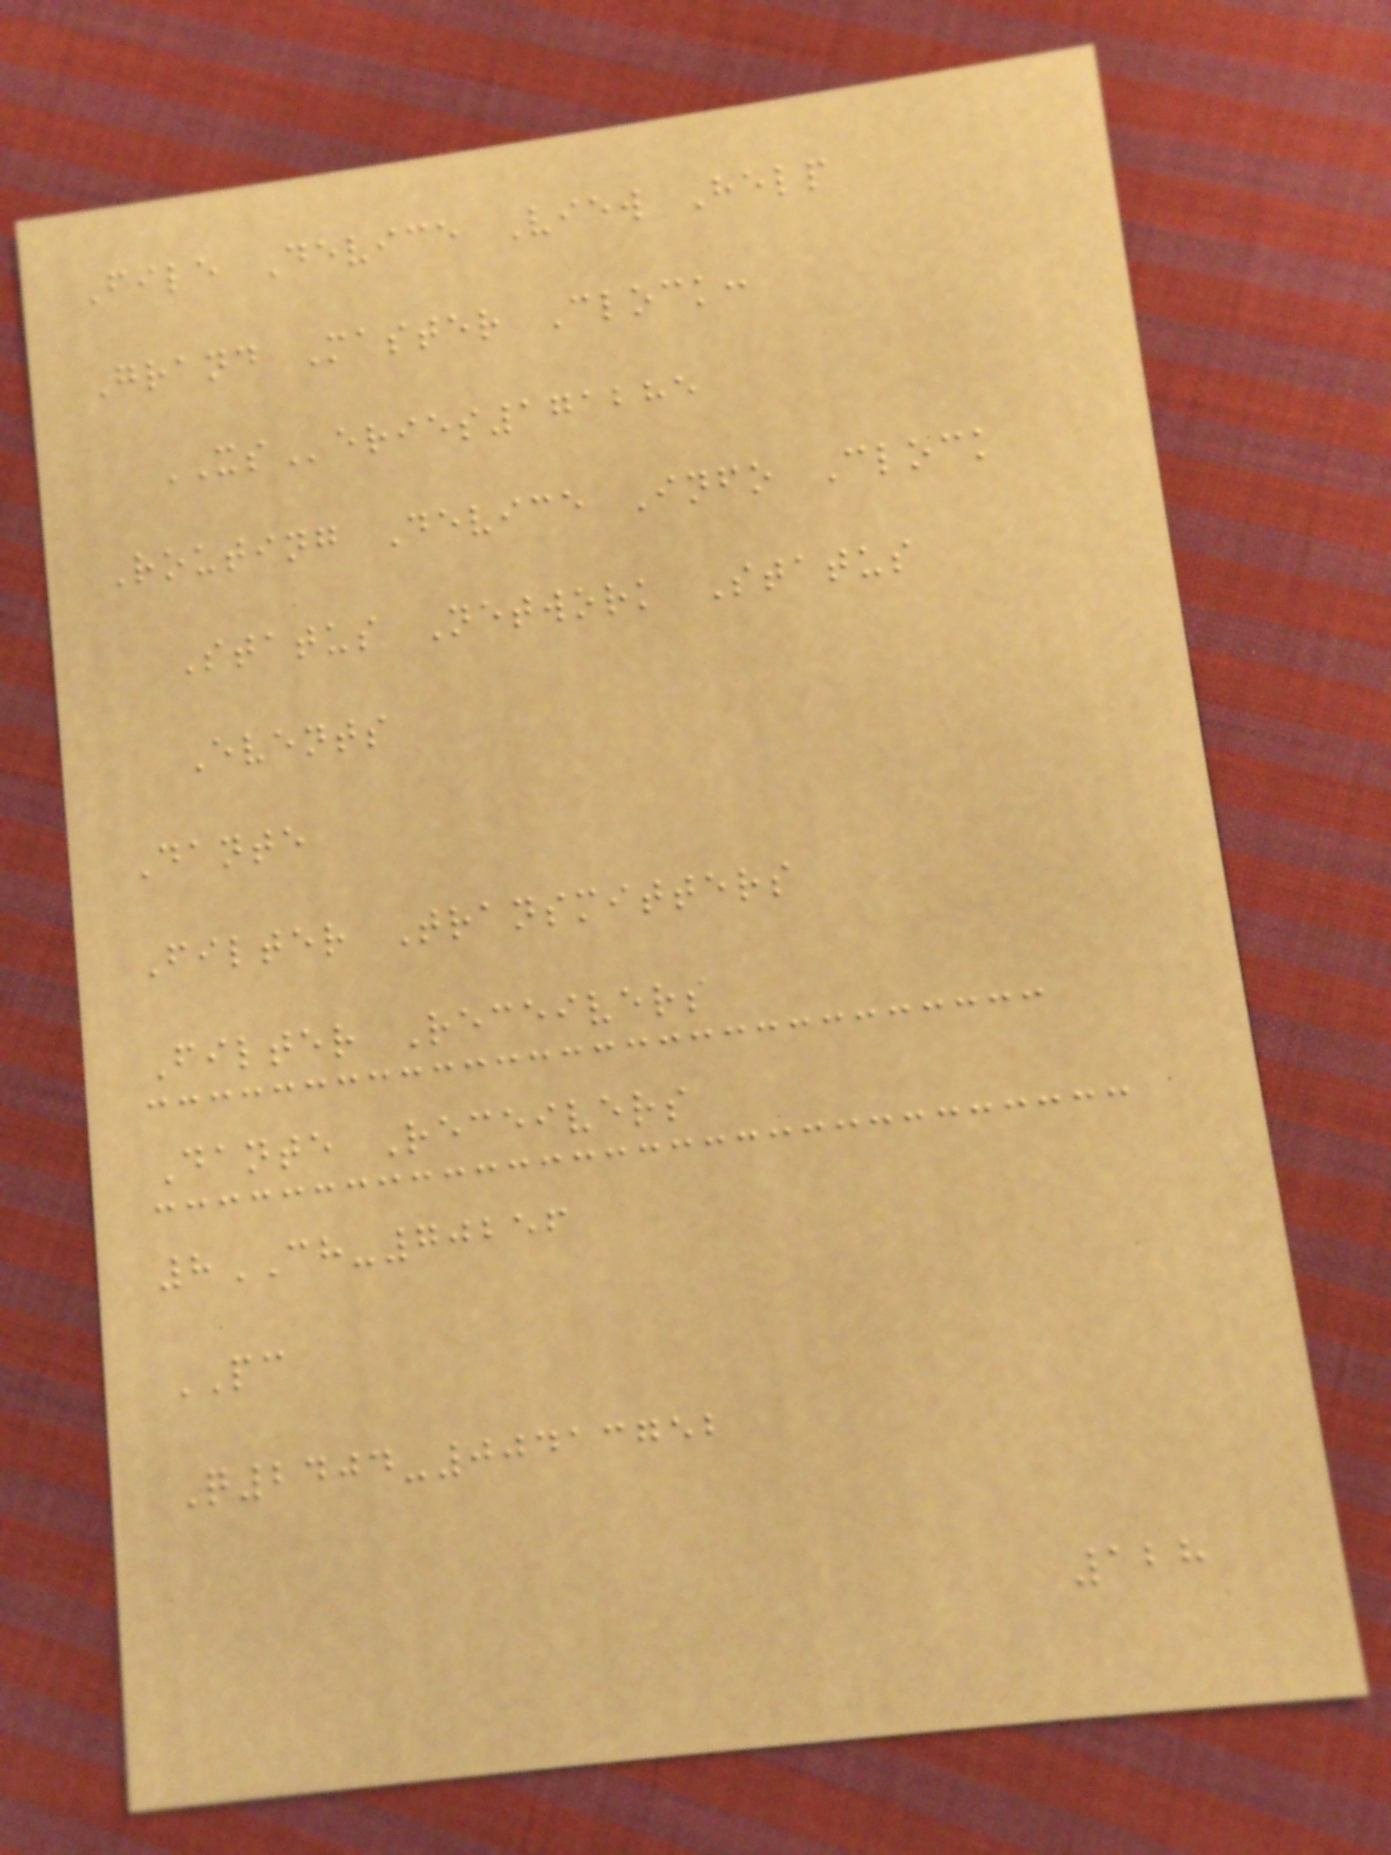File Device View Help
Grand Master Clock:
XSeries171285
Routing Device Info Clock
Status Network Status
Events
Dante
Filter Transmitters
Filter Receivers
Dante Receivers
8CH-70256
PC
Q2404-00413752
128
